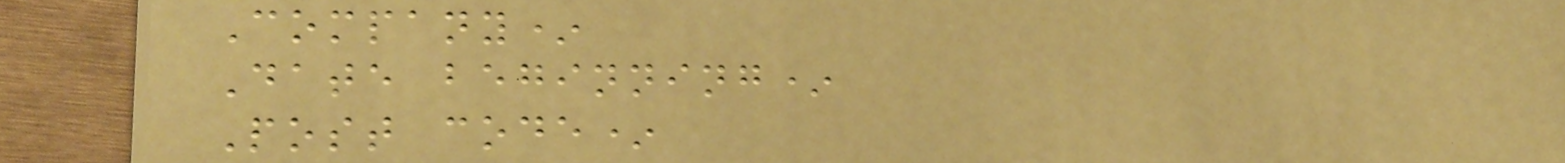Company*
Date beginning*
Post code*
